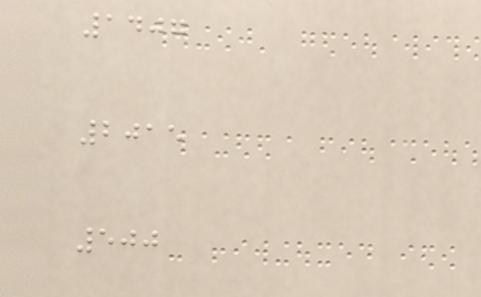1407
2015
500
